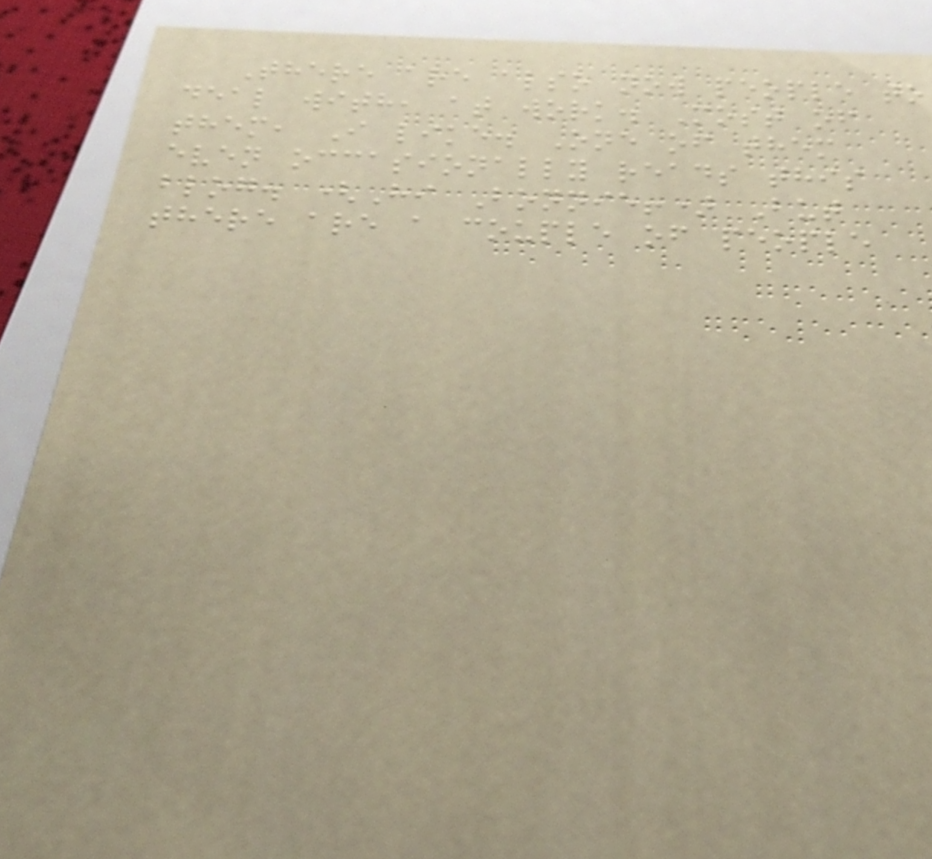There are also now people to
deal with, at work. Most of
them, I like. One of them
even occasionally reads this
blog. (Hi Bonnie!) But
there are a couple of people
